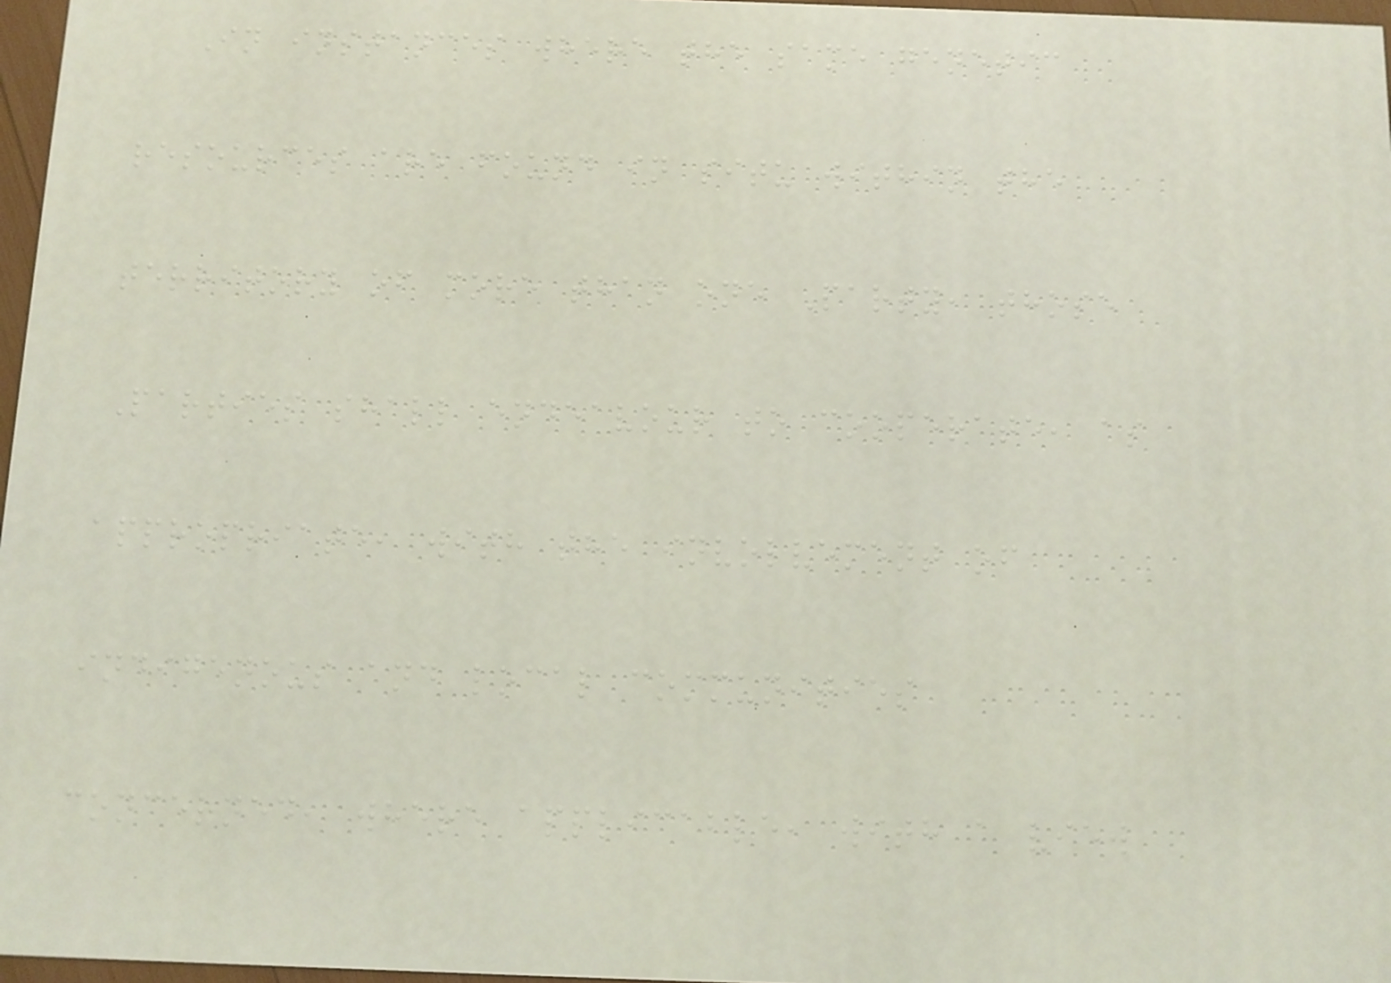In instances where the same genetic
resources are found in situ within the
territory of more than one Party, those
Parties shall endeavour to cooperate, as
appropriate, with the involvement of
indigenous and local communities
concerned, where applicable, with a view
